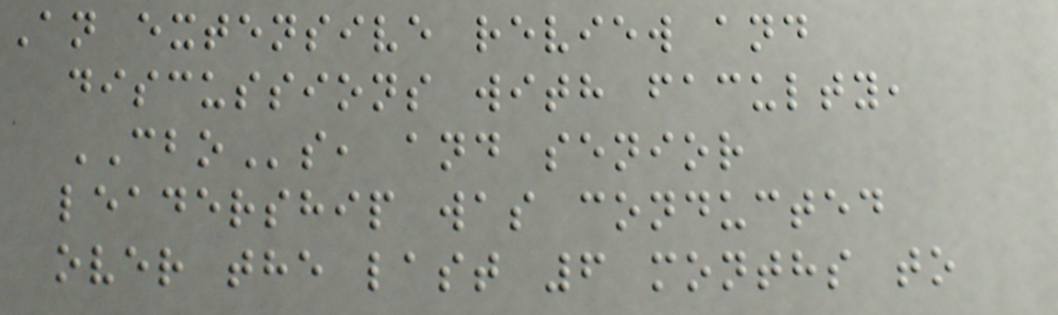An extensive review and
discussions with faculty,
CBOs, and senior
leadership was conducted
over the last 6 months to
